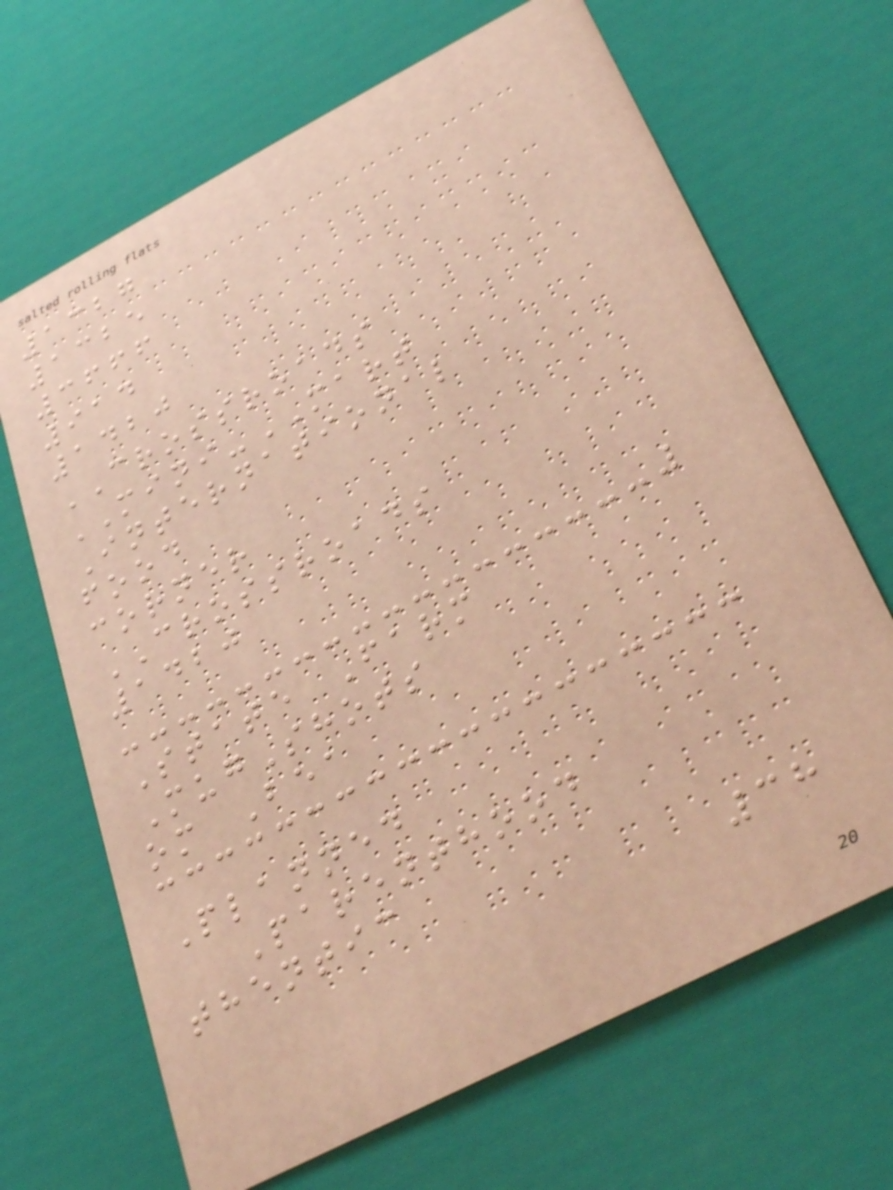1327
1325
3666
914
1420
CROSSROADS
MINI-MART
International
food
corner
CROSSROADS
1420
State Farm
MugShots
om Bea
Planned
Parenthood
thentic
38
